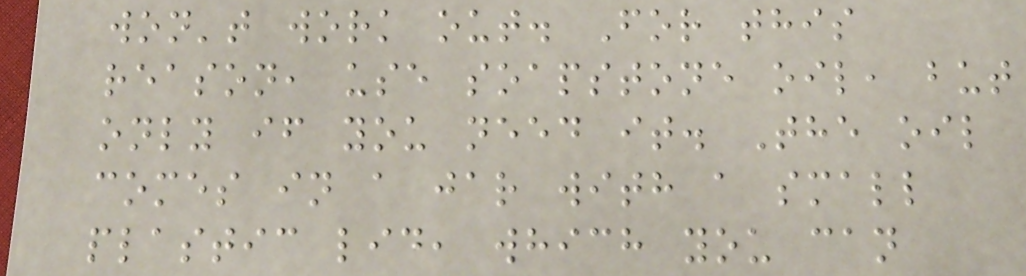won't work out. For this
reason, use soapstone oil, but
only if you need it. The oil
comes in a jar with a small
plastic lid, which you can
